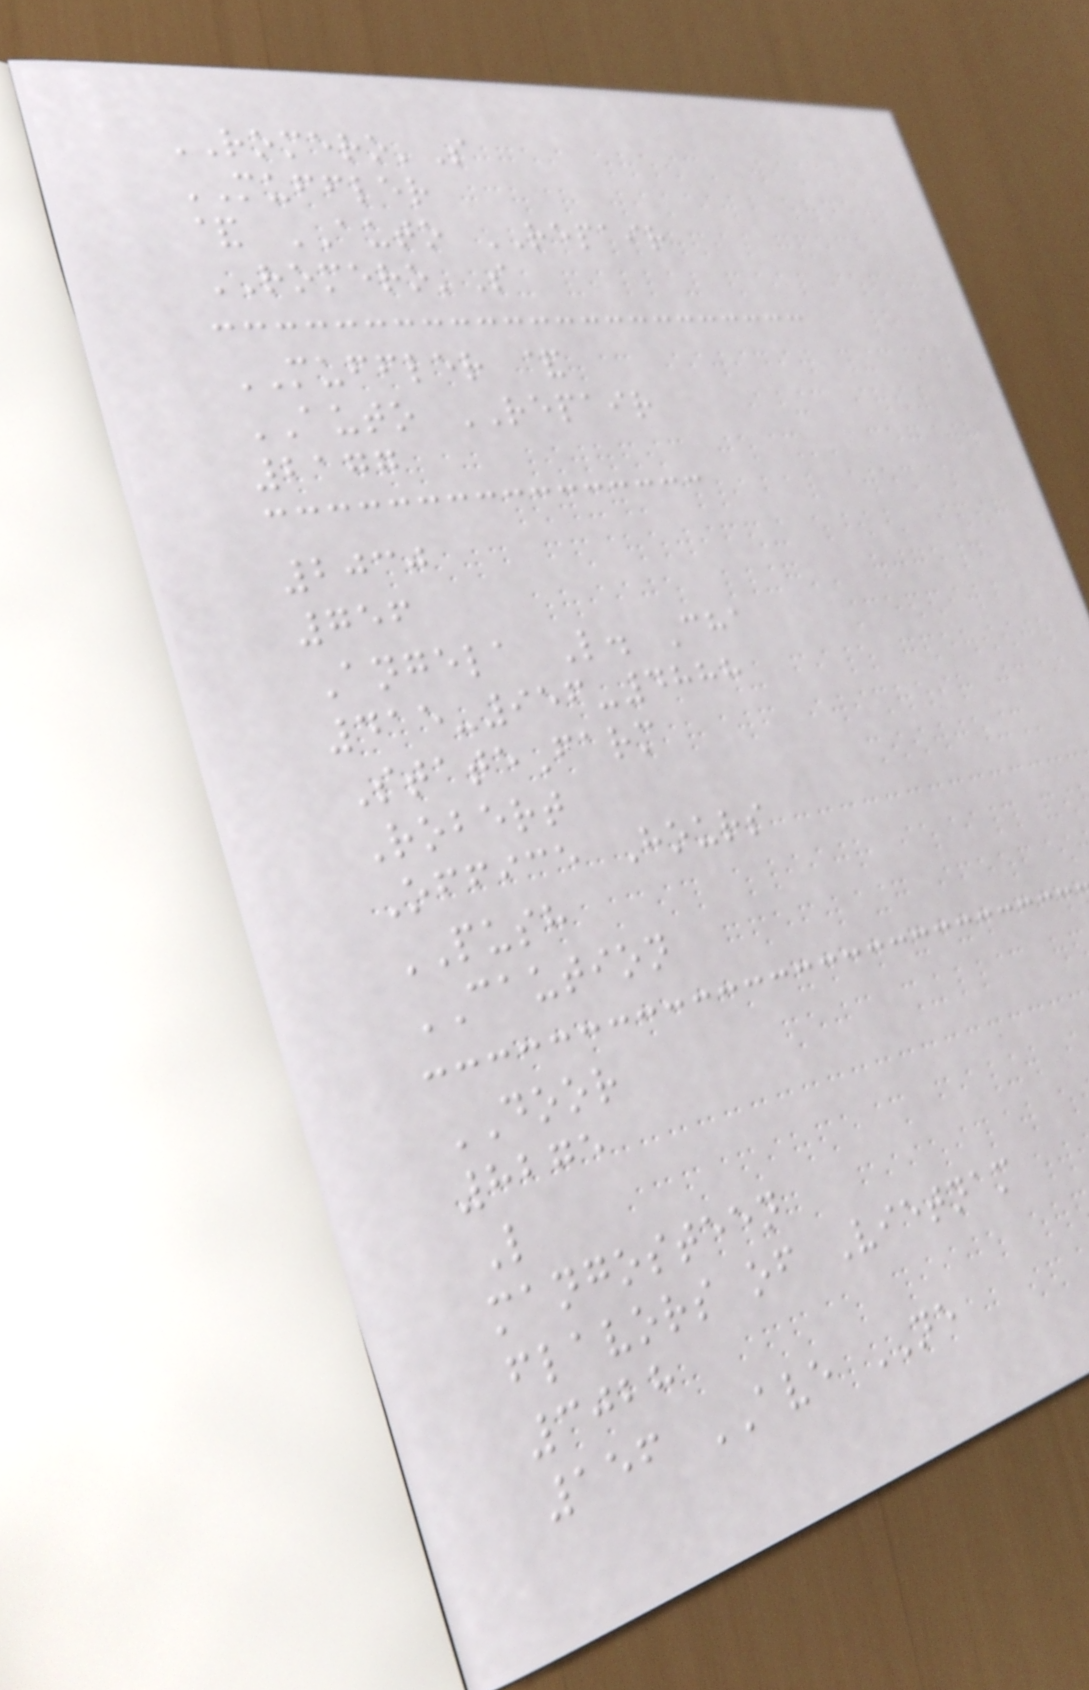ROMERO'S
MUFFLER
& AUTO REPAIR
ROMERO'S
MUFFLER &
AUTO REPAIR
2177
2030
756
Angela L. Cha
415-956-4888
StateFarm
Robert
Office Hours
PUSH
CAUTION
DOOR
8275
L
mangosteen
flavors of Vietnam
3028
156 AVE NE
